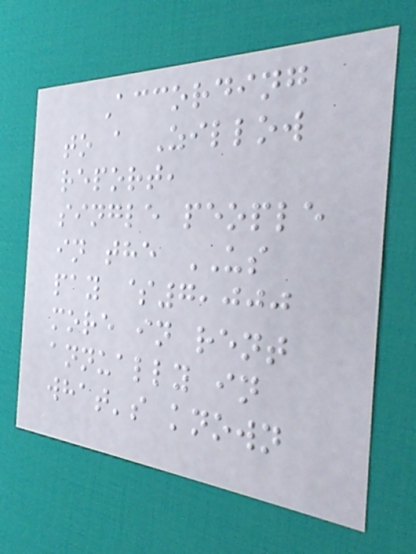According
to a Zillow
report,
single people
in the US
pay $7,000
more in rent
annually in
what's known
